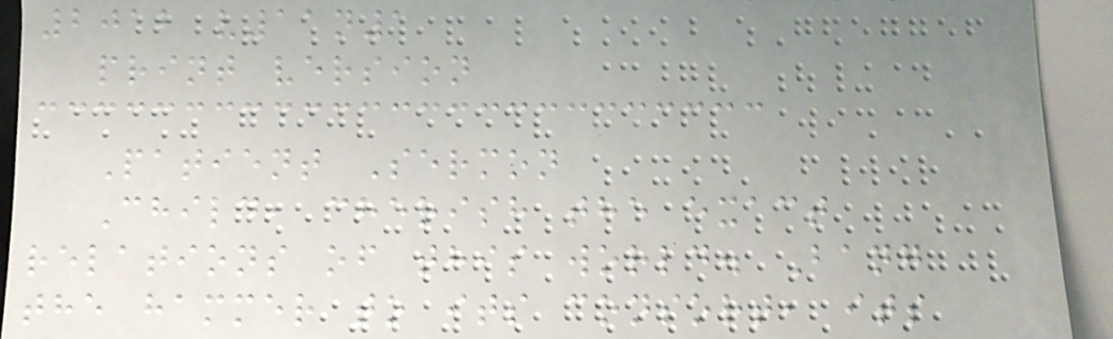2012 v11n1
print version
Patient Sermon
Child, cherish the exact
relations of this world. Bang
the hammer to its consort, its
